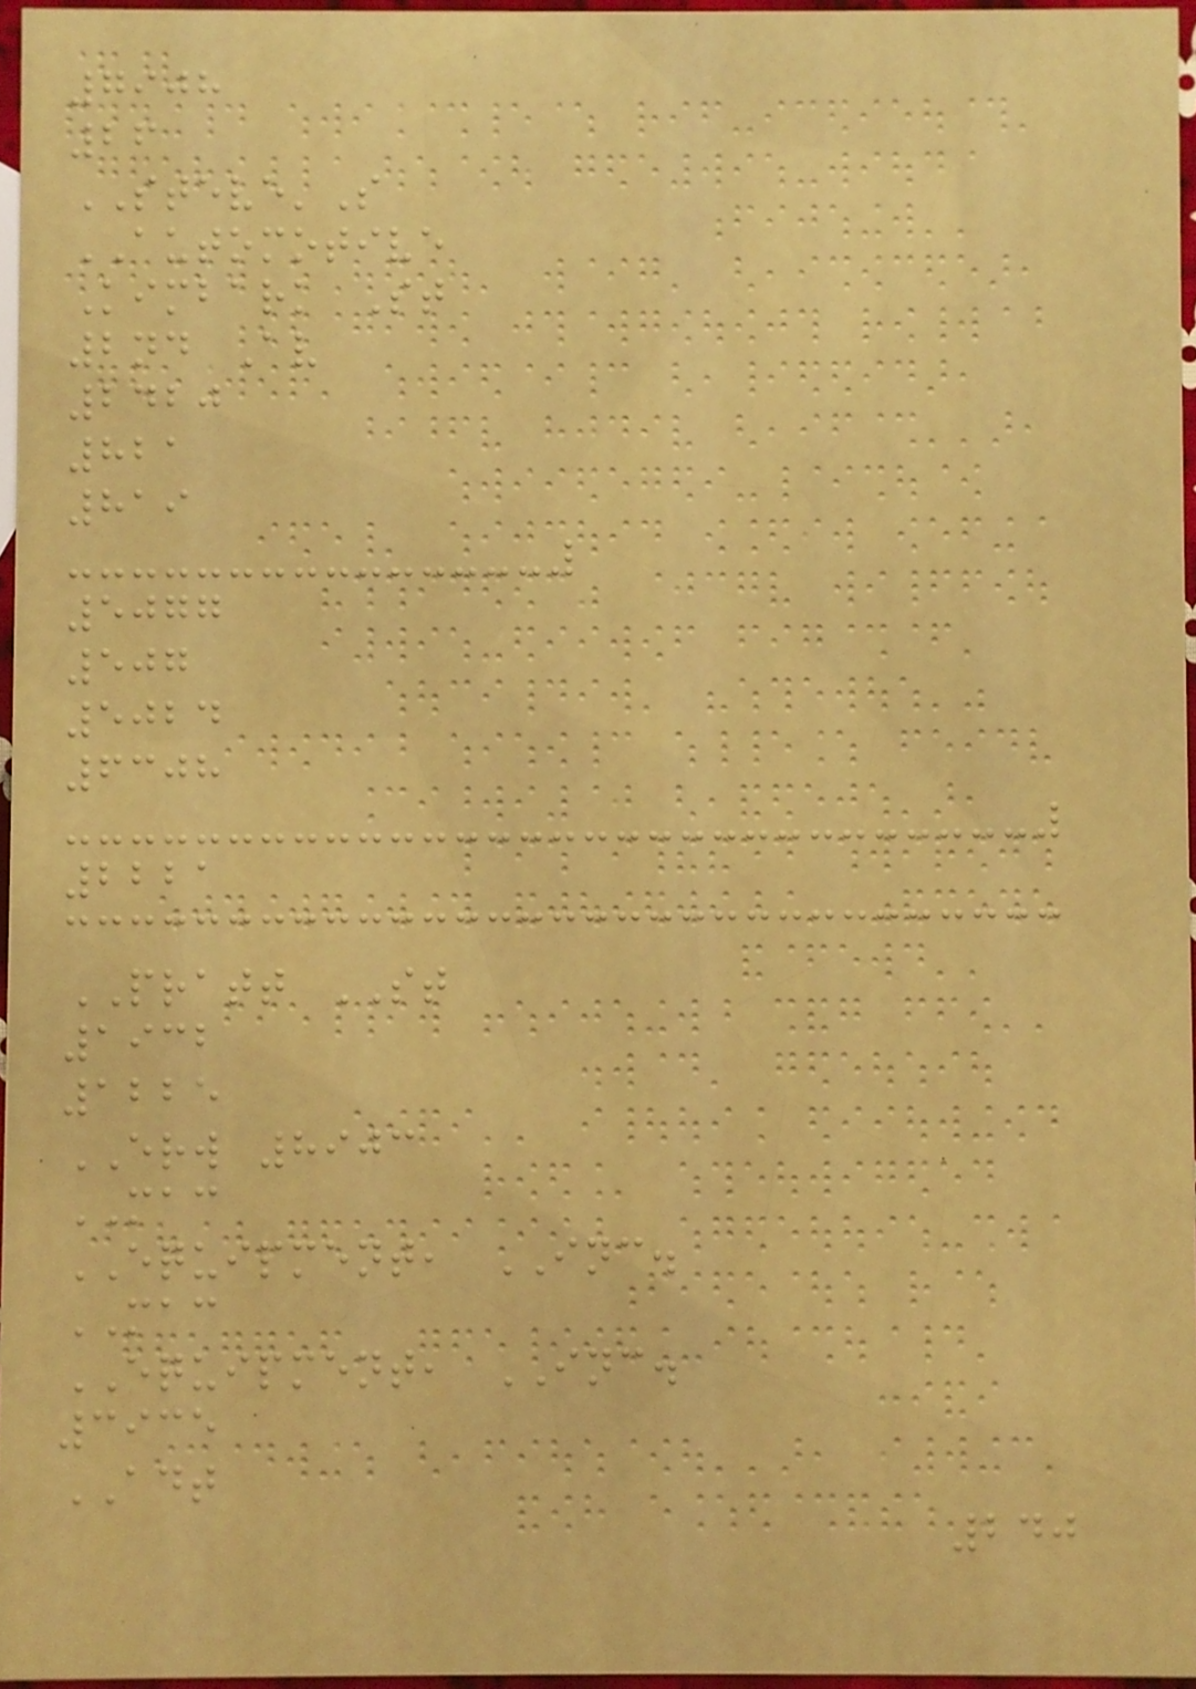7908
26
STEVE'S
AUTOMOTIVE
Kimbark St
2nd Av
2420
821
819
5077
507
5024
6308
2221
PRATT ST
1932
1225
ERW 8903
MAC
EQUIPMENT, INC.
MAC
EQUIPMENT, INC.
3935
ADT
240
